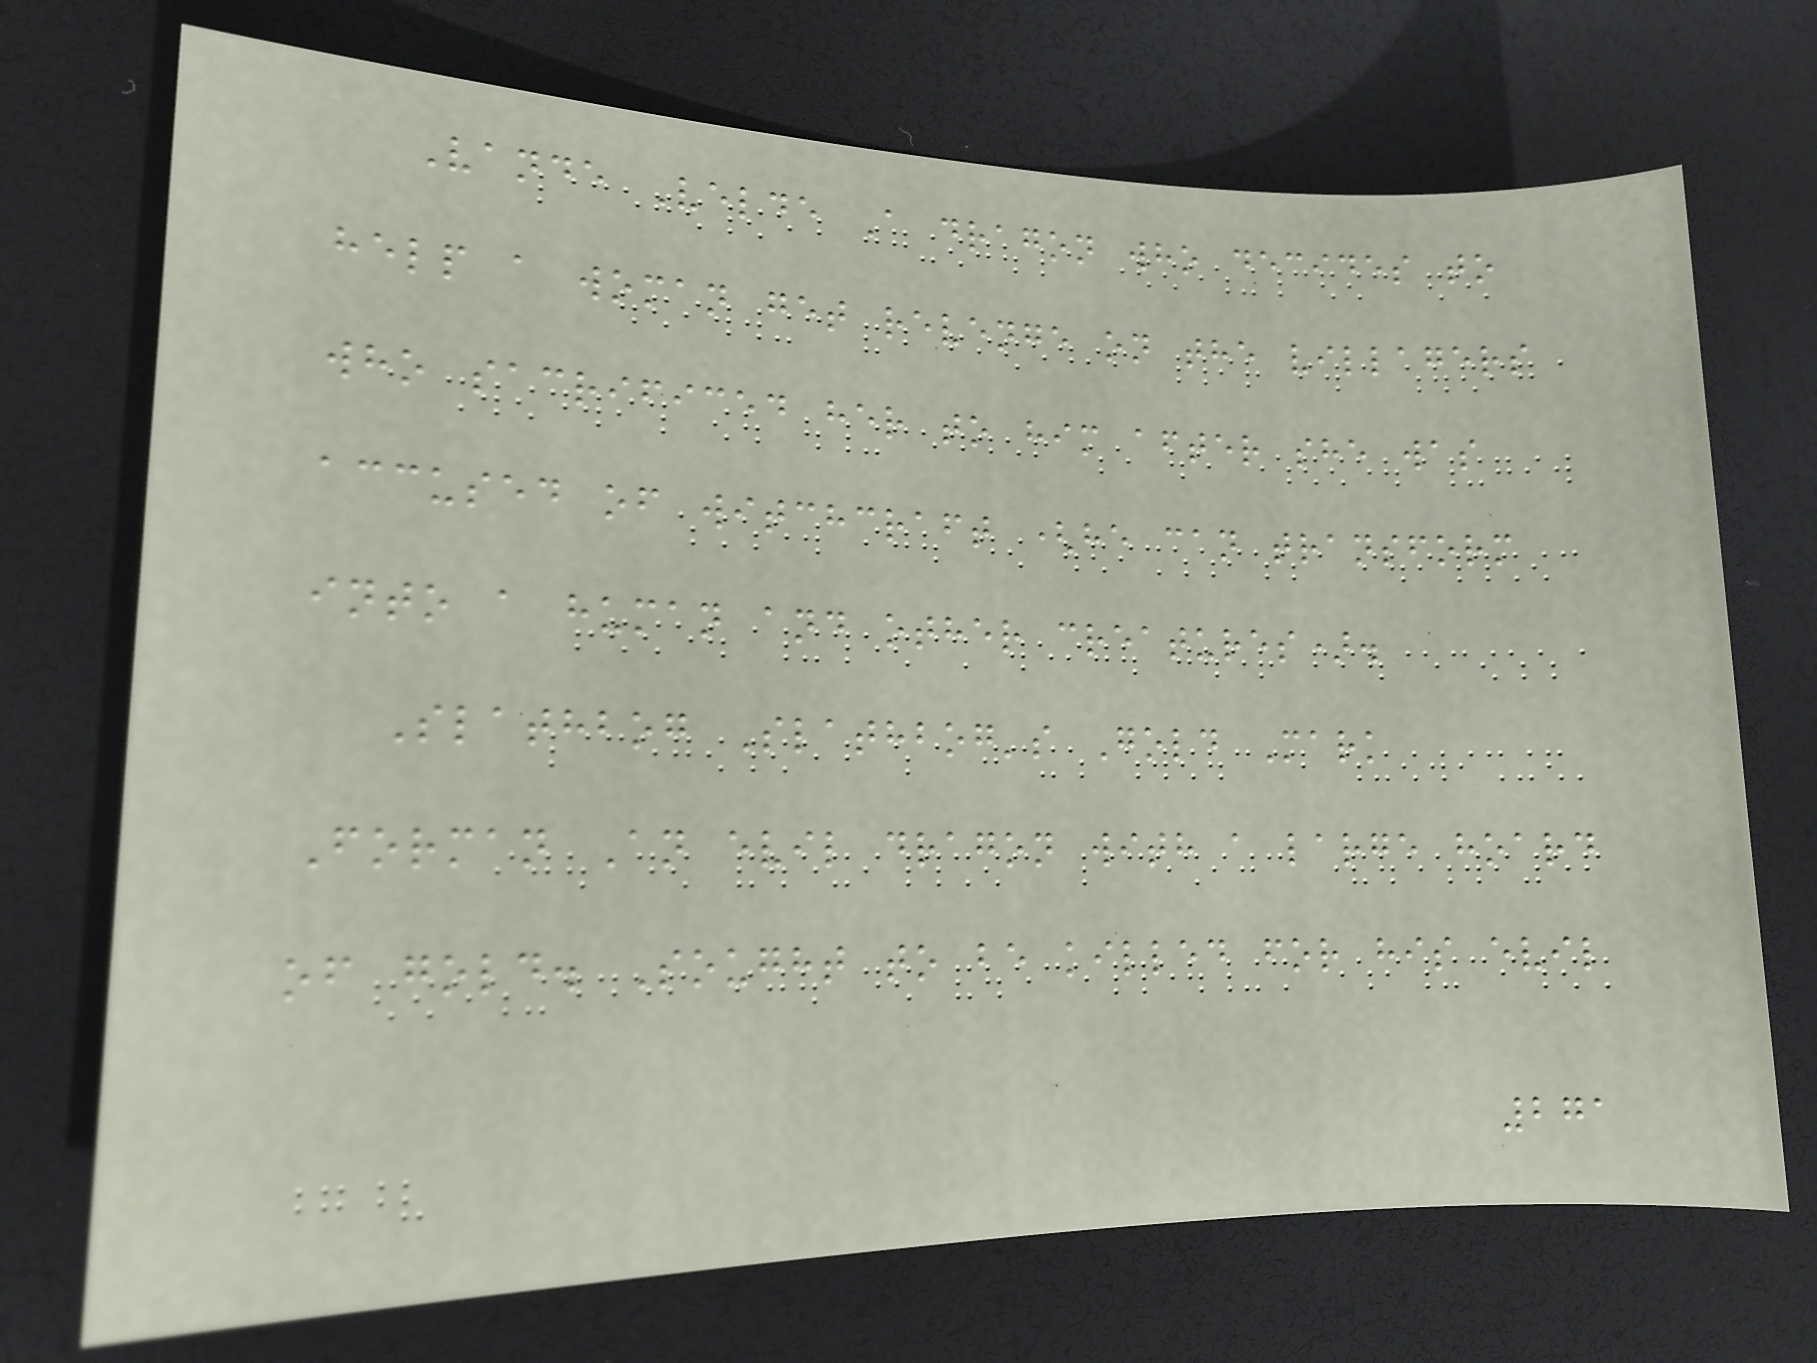Vande Velde A dragon who decides to
help a woman get revenge on the villagers
who sacrificed her to him after she was
accused of witchcraft (he can transform
into a human and other creatures).
Slathbog Slathbog's Gold Mark
Forman An evil dragon with a large hoard
of gold. Sought to be killed for his evil
271
